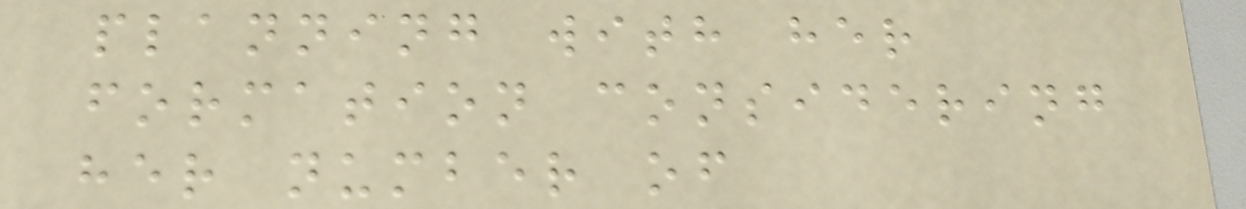planning with her
formation considering
her number of
